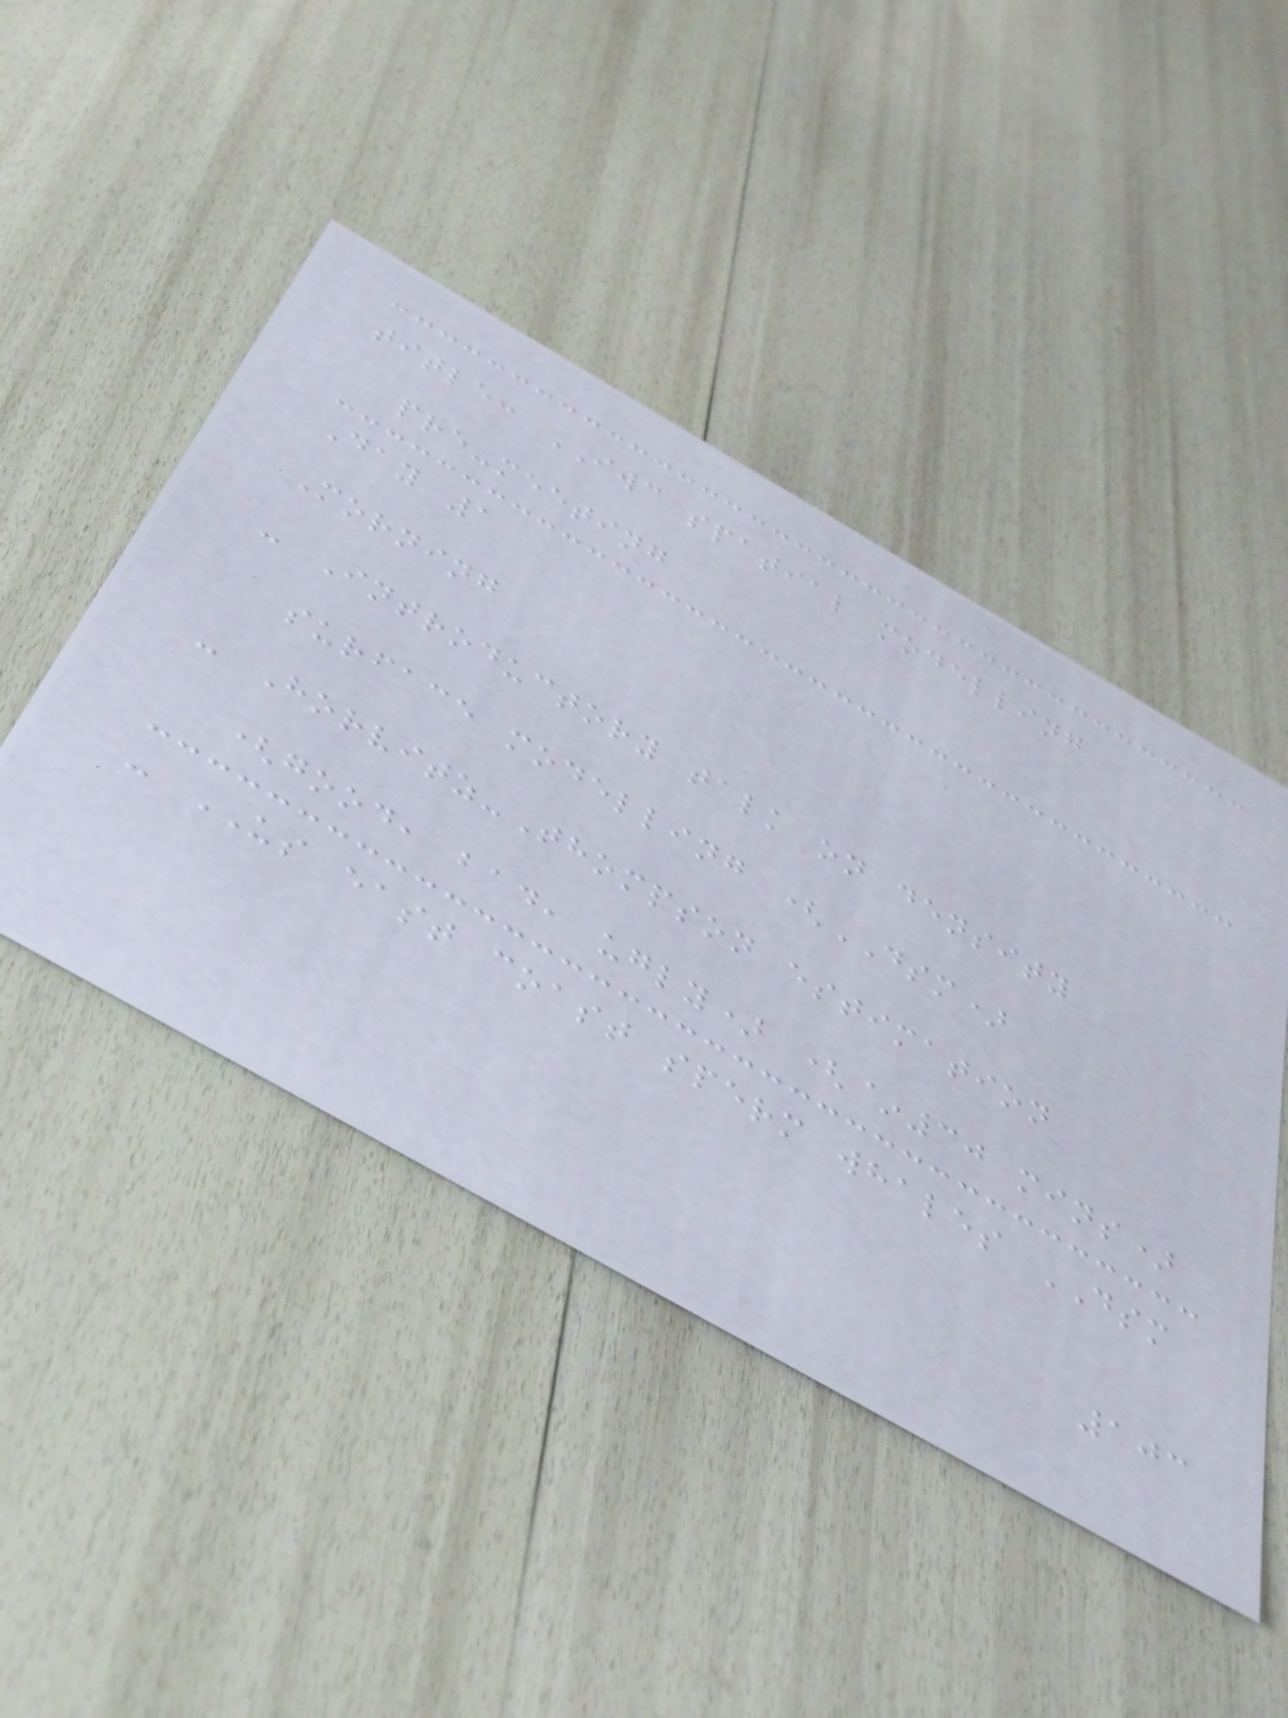title: IWC spatial modelling
pre-meeting
Day 1
Morning
- Introductory talk on density
surface modelling (DSM)
- Horvitz-Thompson estimation
(good, bad, ugly) (~30 mins)
- US east coast sperm whales DSM
103
